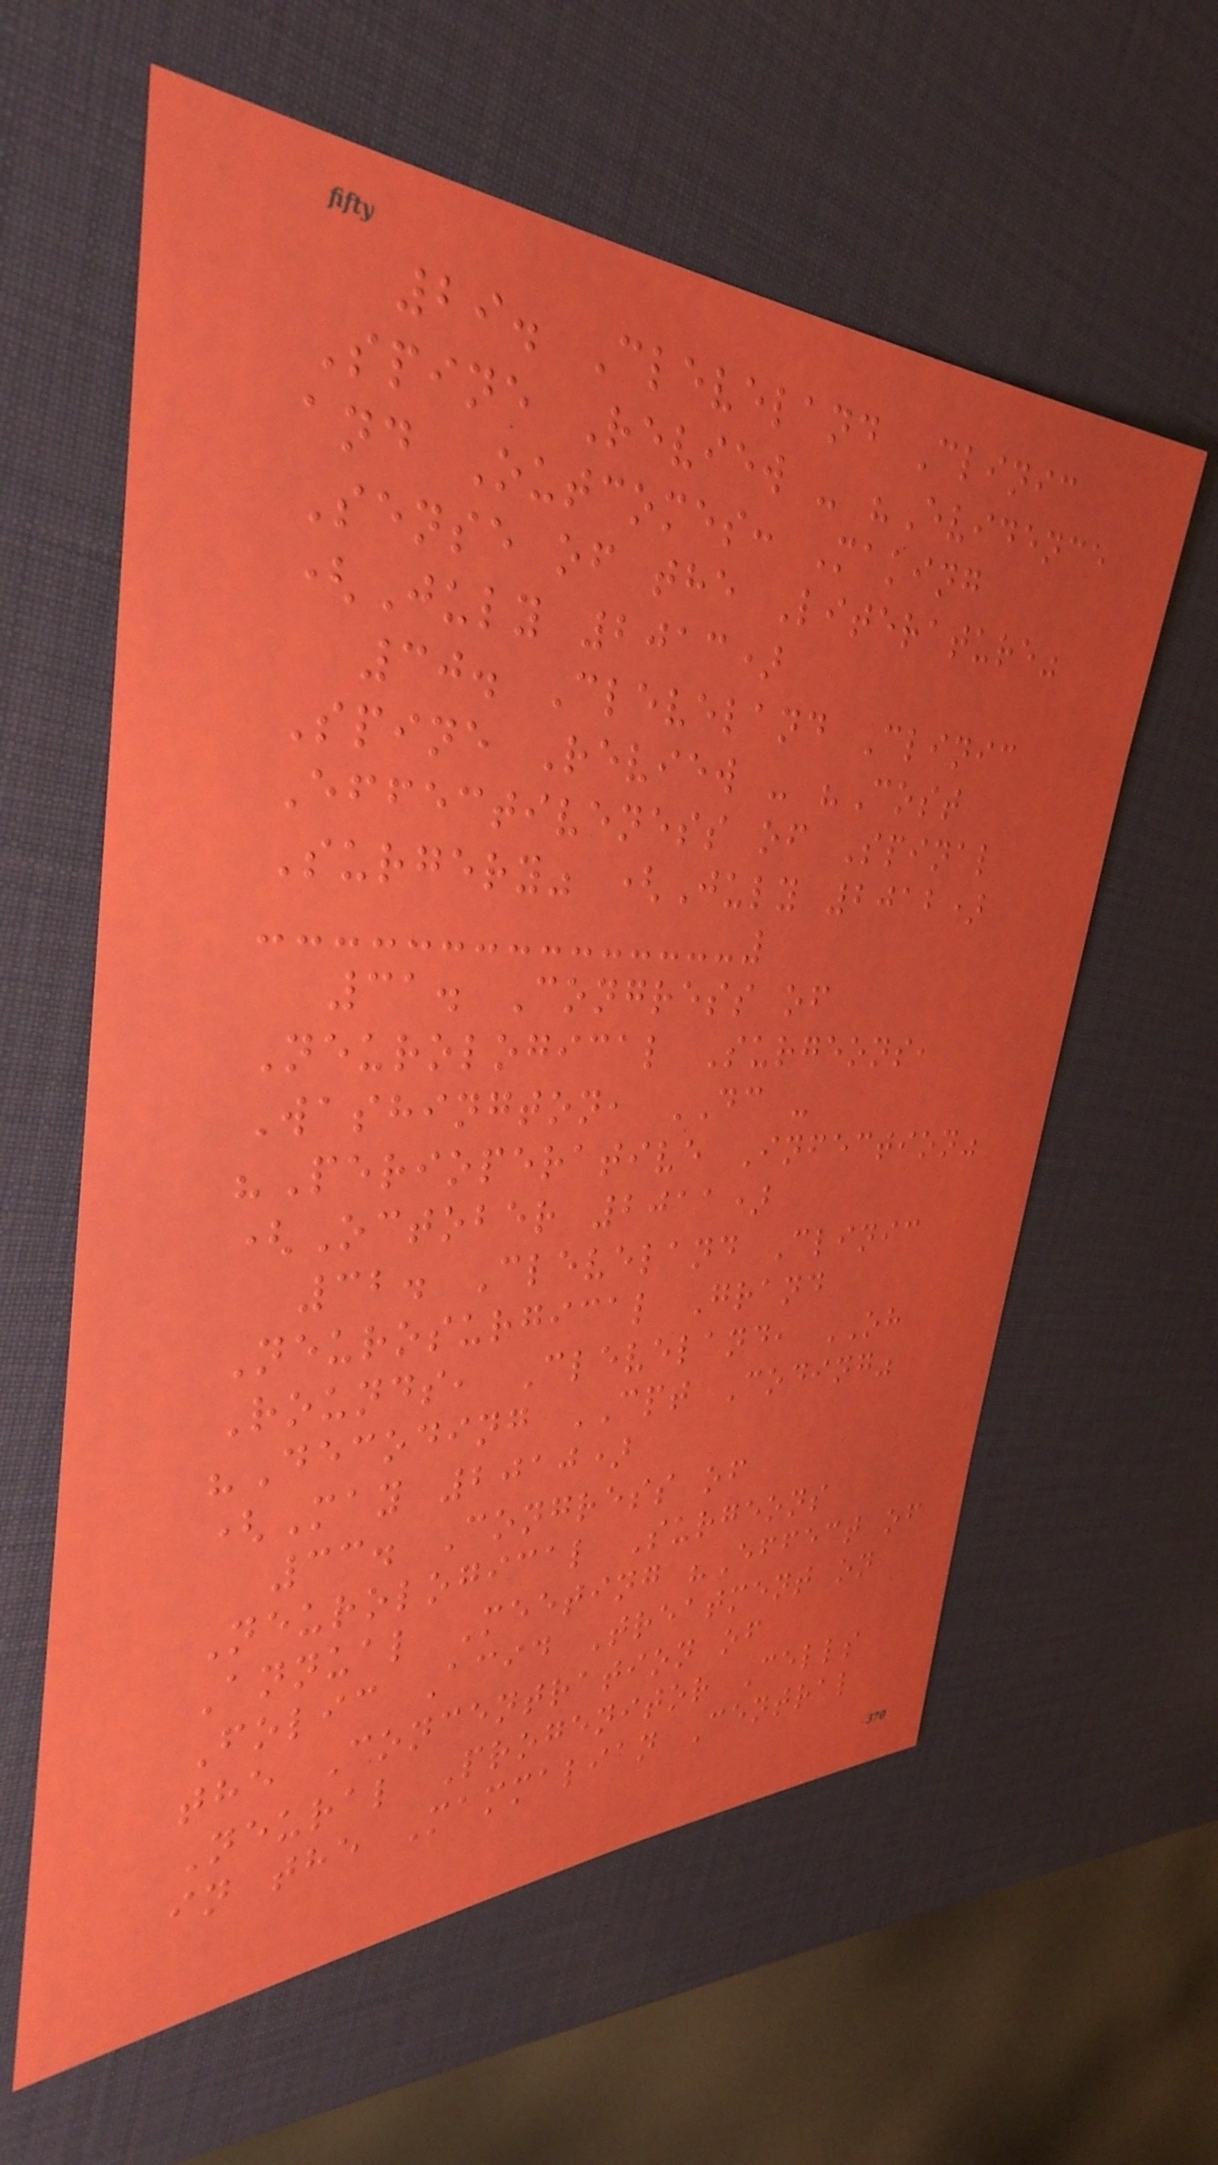29. Cleveland Clinic
Spine Review - "Evidence
and Outcomes: Making
Sense of the Literature"
(July 2013)
30. Cleveland Clinic
Spine Review - "Cost
Effectiveness of Spinal
Surgery" (July 2012)
31. Congress of
Neurological Surgeons,
Washington, DC -
"Perioperative Infection"
(October 2011)
32. Cleveland Clinic
Neurosurgical Grand
Rounds, Cleveland, OH
"Decoding CPT Coding"
(May 2010)
33. Congress of
Neurological Surgeons
Annual Meeting "Effect of
Folic Acid Treatment on
the Concentration of
Neural Progenitor Cells
in the Mammalian Central
